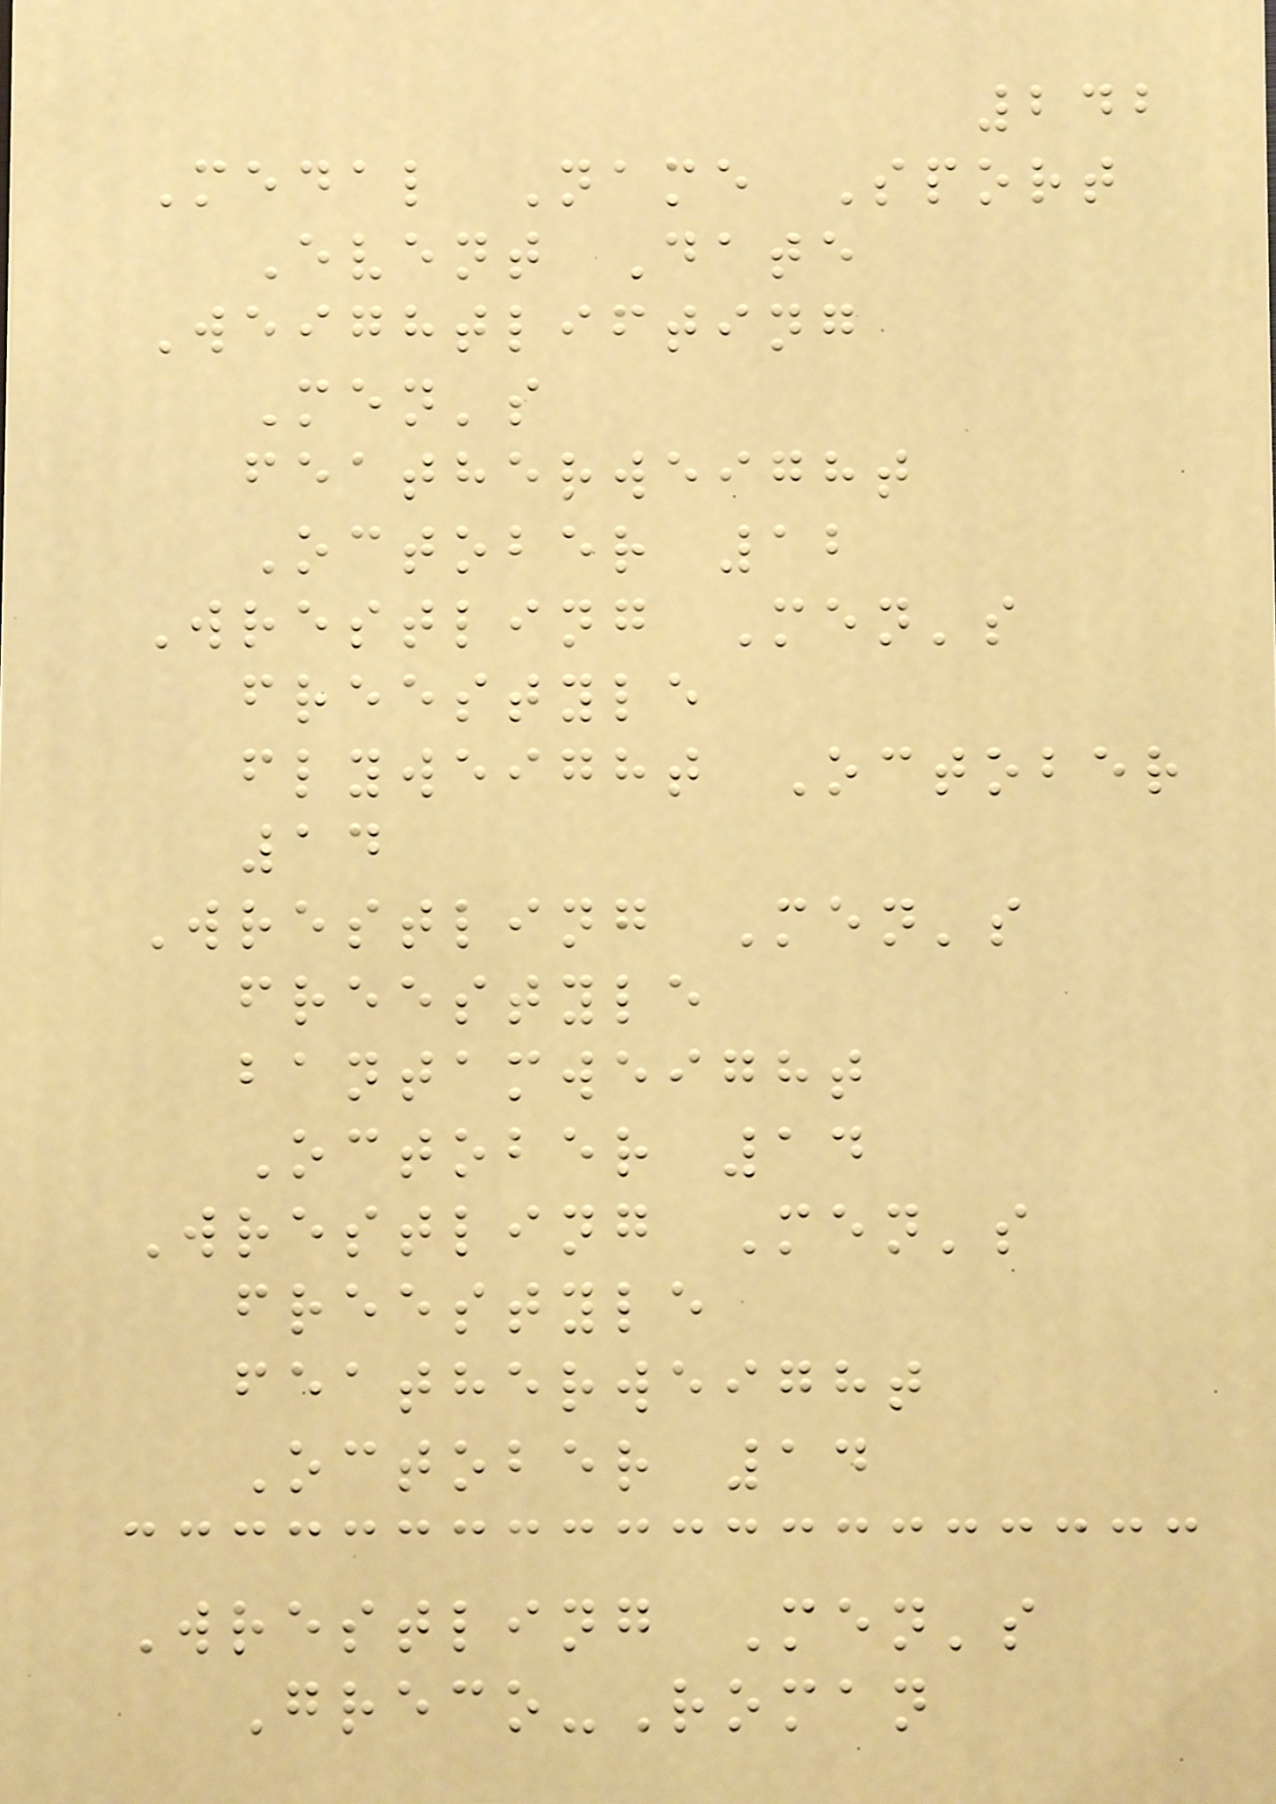242
Medal Name Sport
Event Date
Weightlifting
Men's
featherweight
October 12
Wrestling Men's
freestyle
flyweight October
14
Wrestling Men's
freestyle
bantamweight
October 14
Wrestling Men's
freestyle
featherweight
October 14
Wrestling Men's
Greco-Roman
